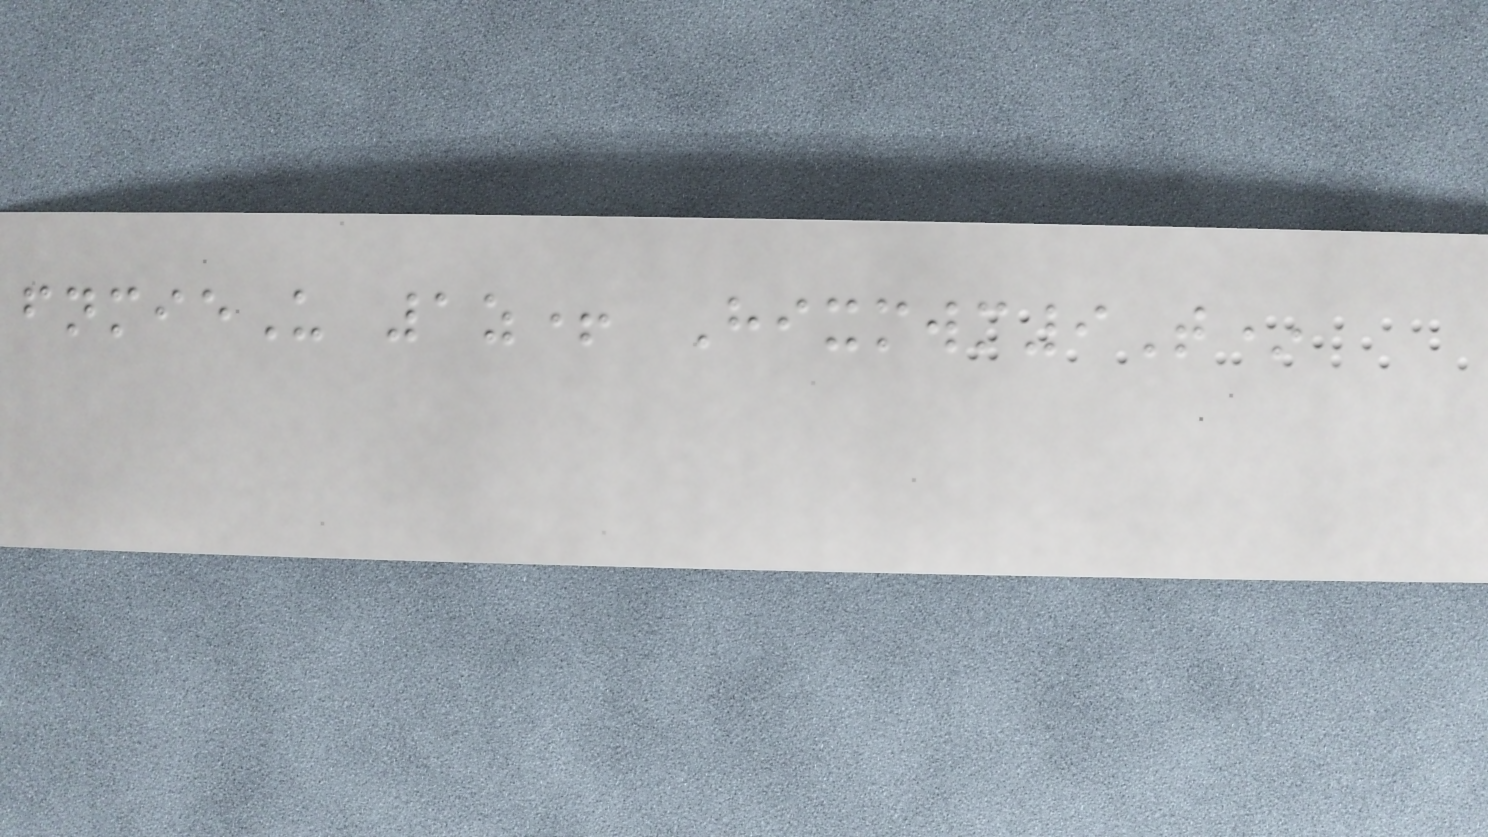fnmieU 1z+ Hixmwm9T*
